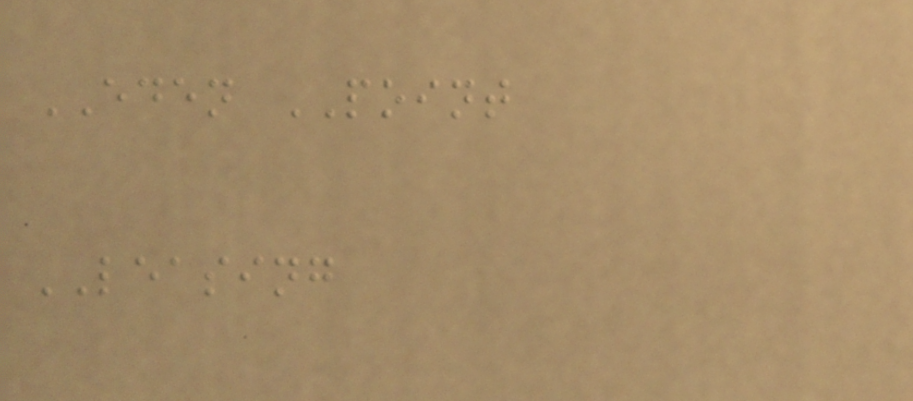EDEN POINT
LEASING
